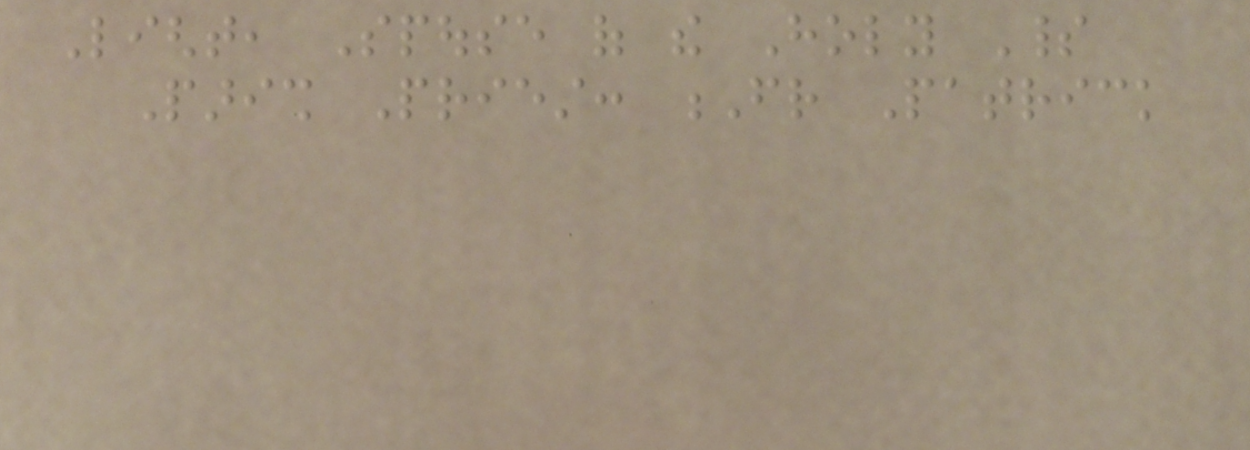Light, Spouse of the Holy Spirit
Parish Priest: Fr Patrick
